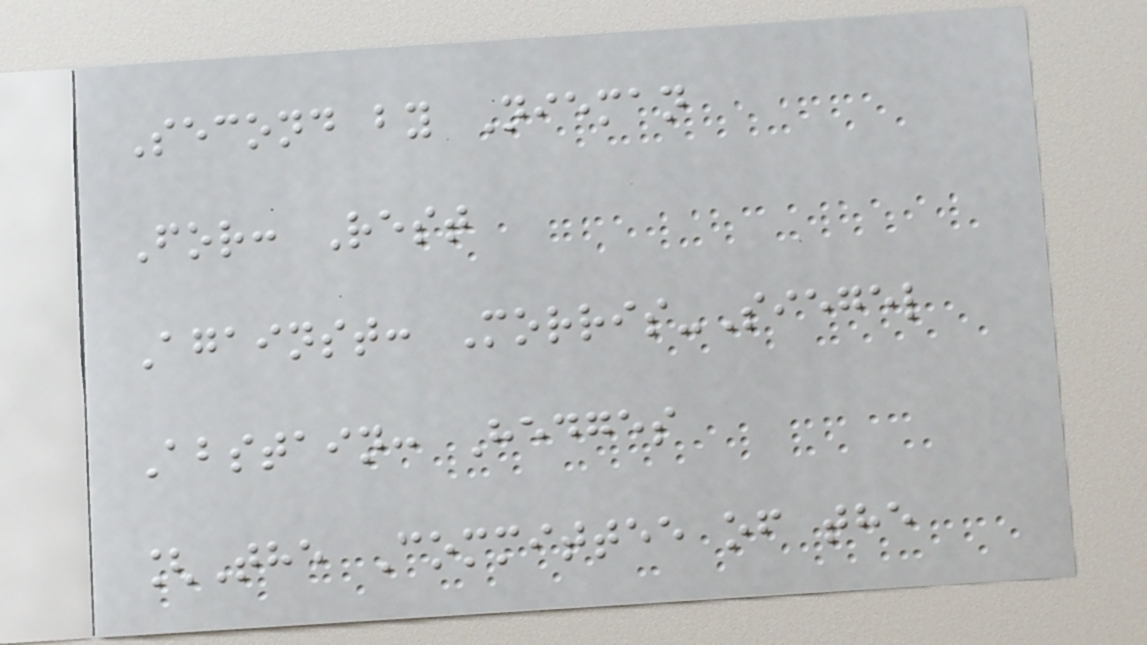Second by Nieman
For: Rest
Against: Morris-Siegel
Abstain: Hedges
[The Committee of the
